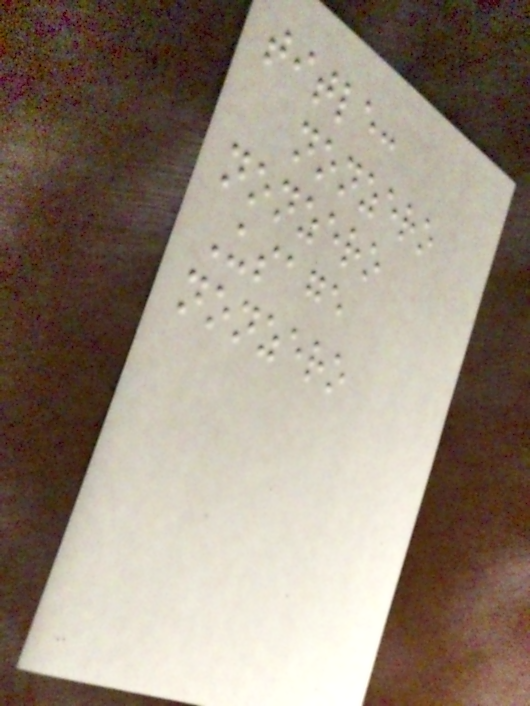title:
nonzero
nonzero
Usage
nonzero
